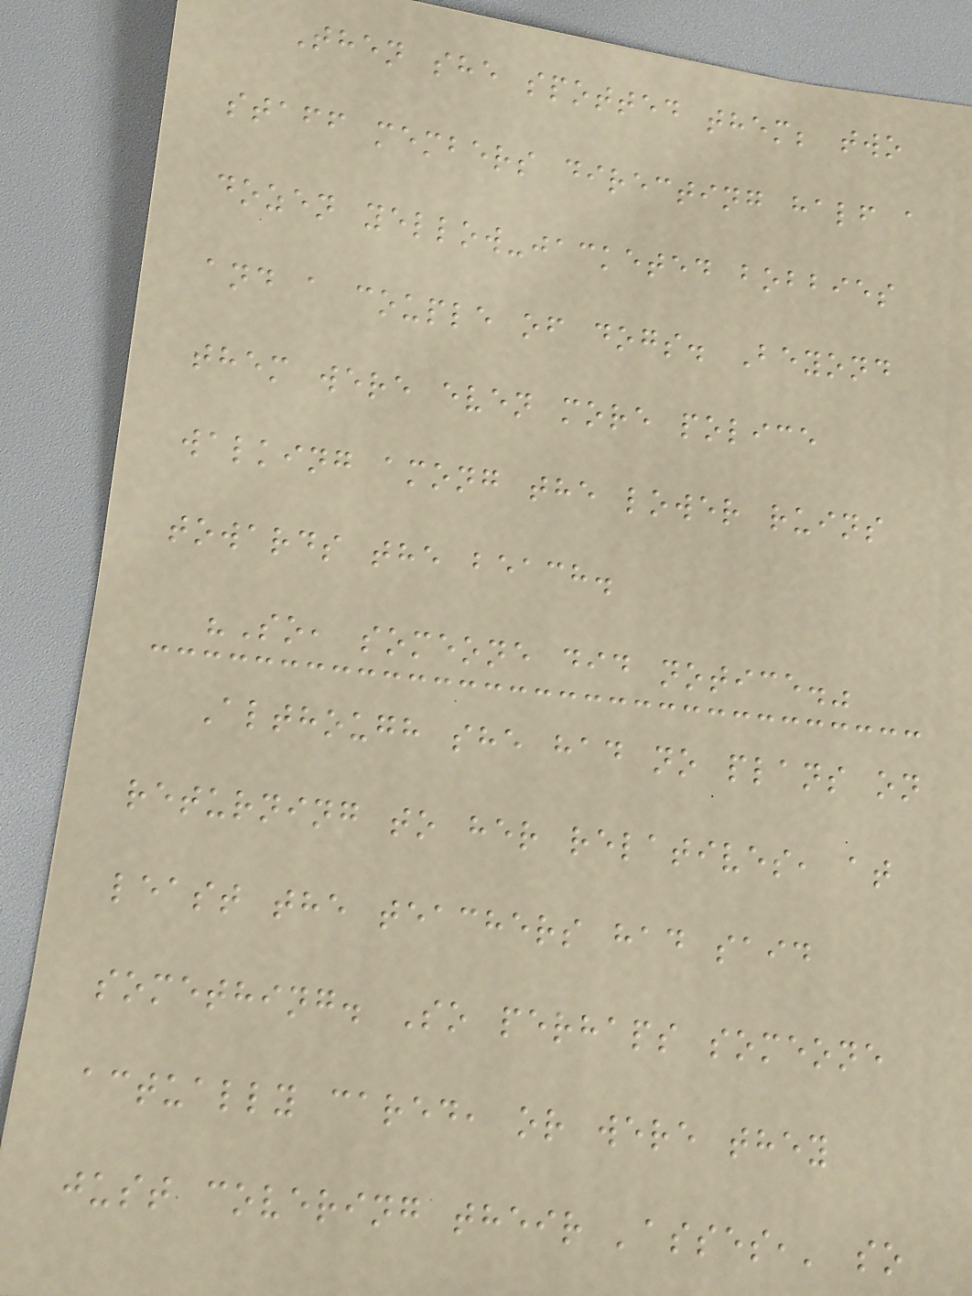Then she spotted them; two
staff members directing half a
dozen yellow-jacketed bobbies
and a couple of dogs. Beyond
them were even more police
walking among the lower ruins
towards the beach.
"So, someone did notice."
Although she had no plans on
returning to her relatives, at
least the teachers had said
something. So perhaps someone
actually cared, or were they
just covering their 'asses,' so
